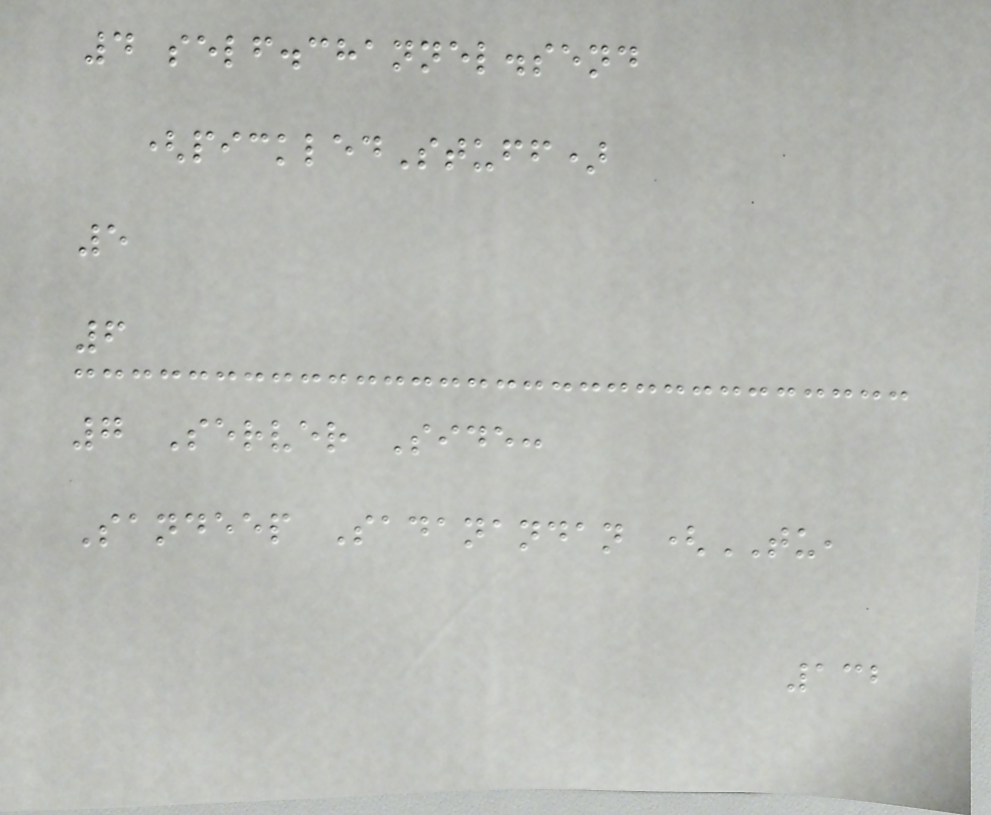4 self.channel.send
(pickledStuff)
5
6
7 Server Side:
Sandeep Sadanandan (TU,
132
